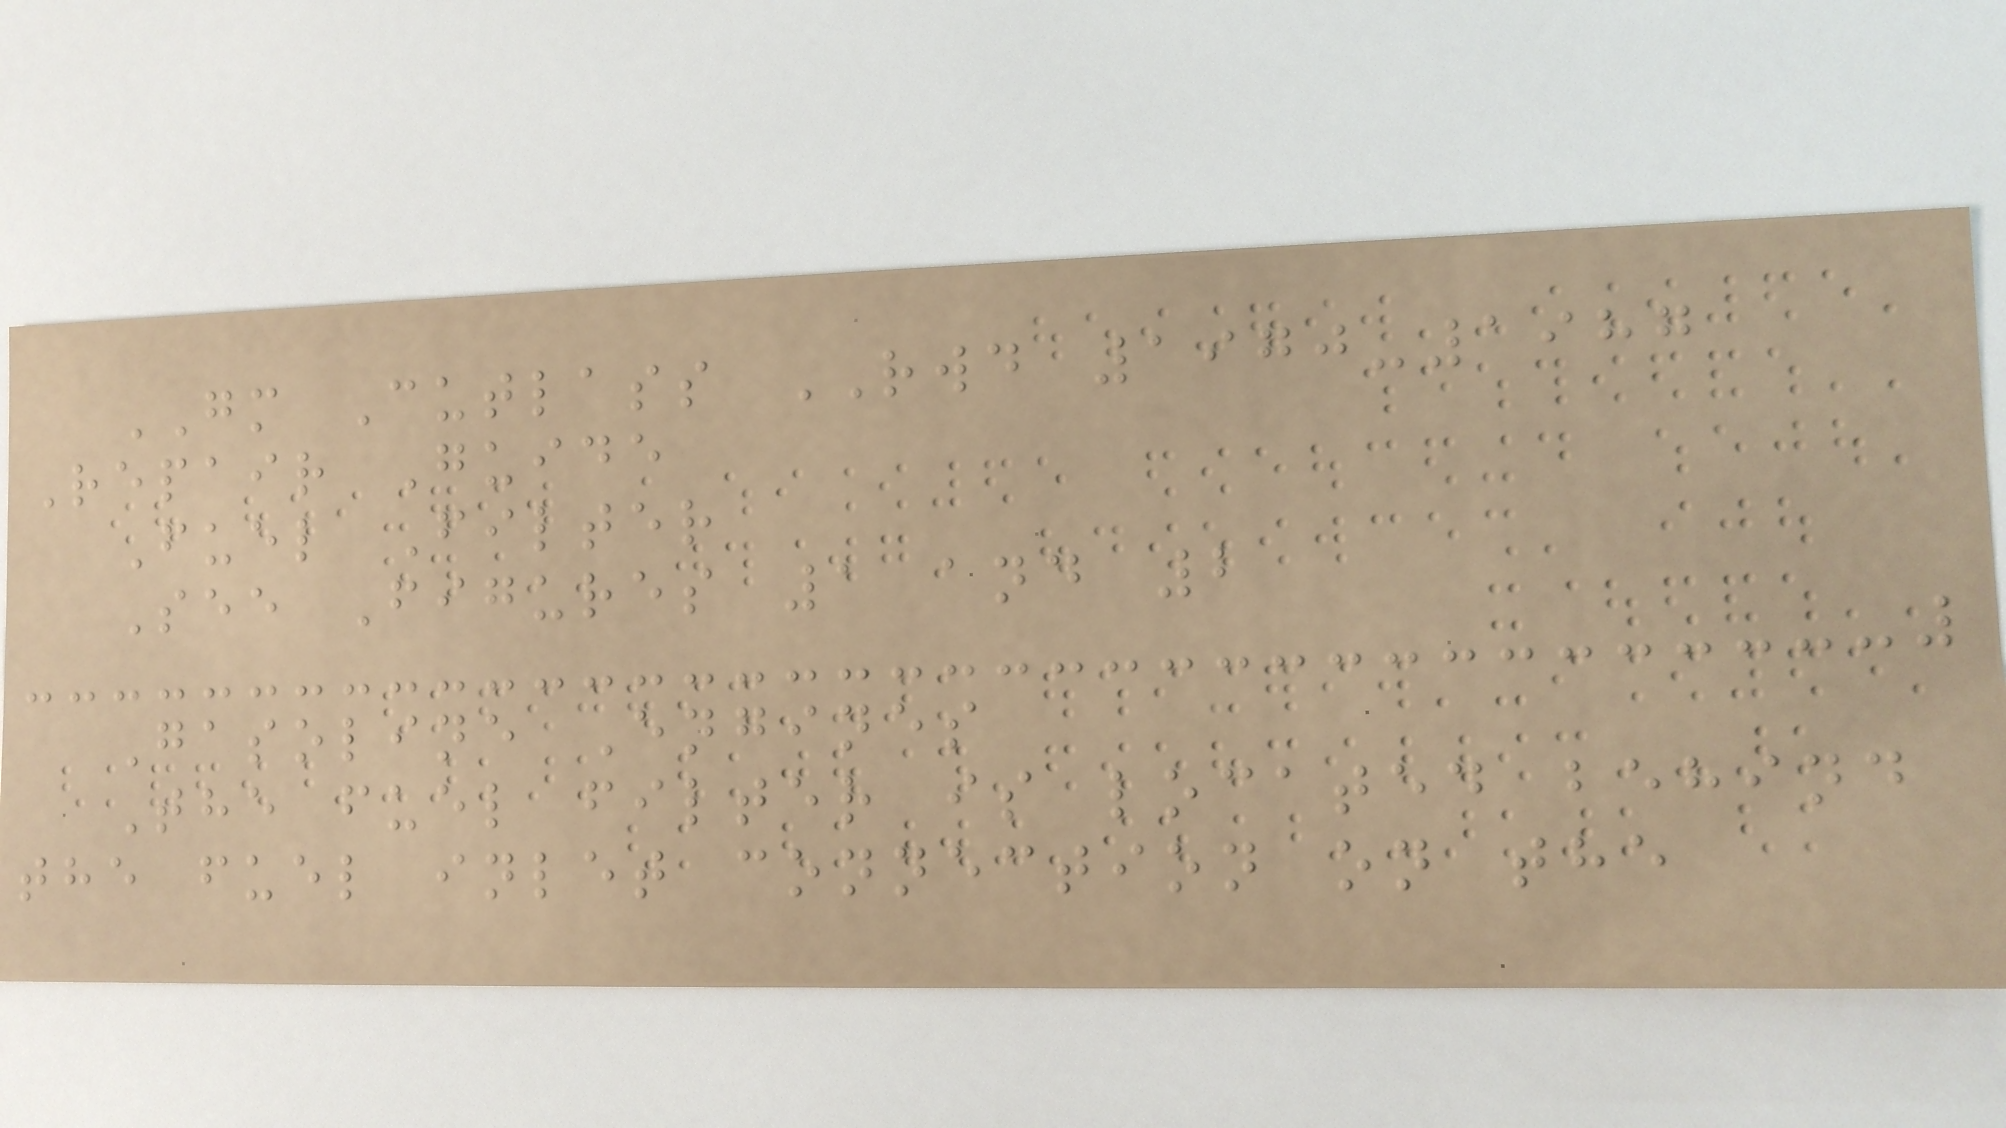GM Cutlass RWD 1970-1987
Repair Guide
Fuel Filter
See Figures 1 and 2
Gasoline Engines
The fuel filter is located behind
the fuel inlet connection on the
